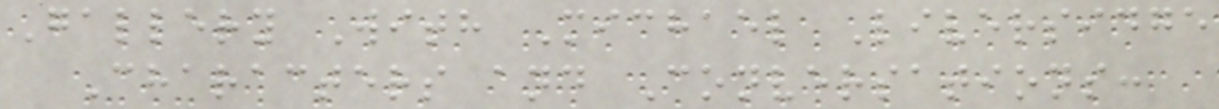Gallery With Michael Liversidge
Characters and Conversations:
